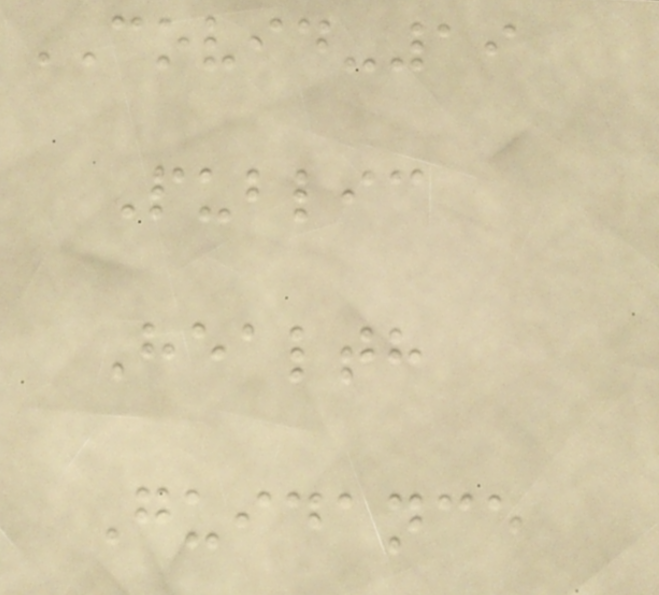COVID-19
Public
Health
Guidance
